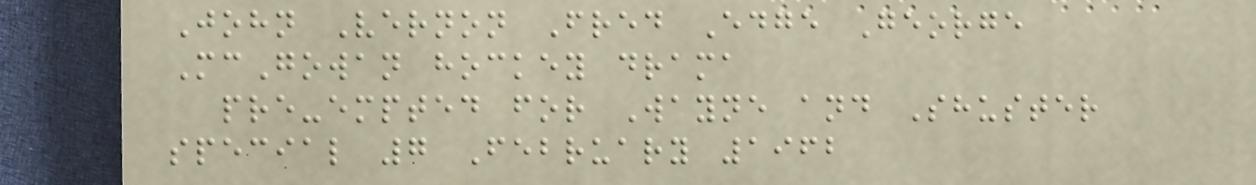John Vernon Fred Edge George
McGowan hockey drama
pre-empted for Wayne and Shuster
special 7 February 1962
